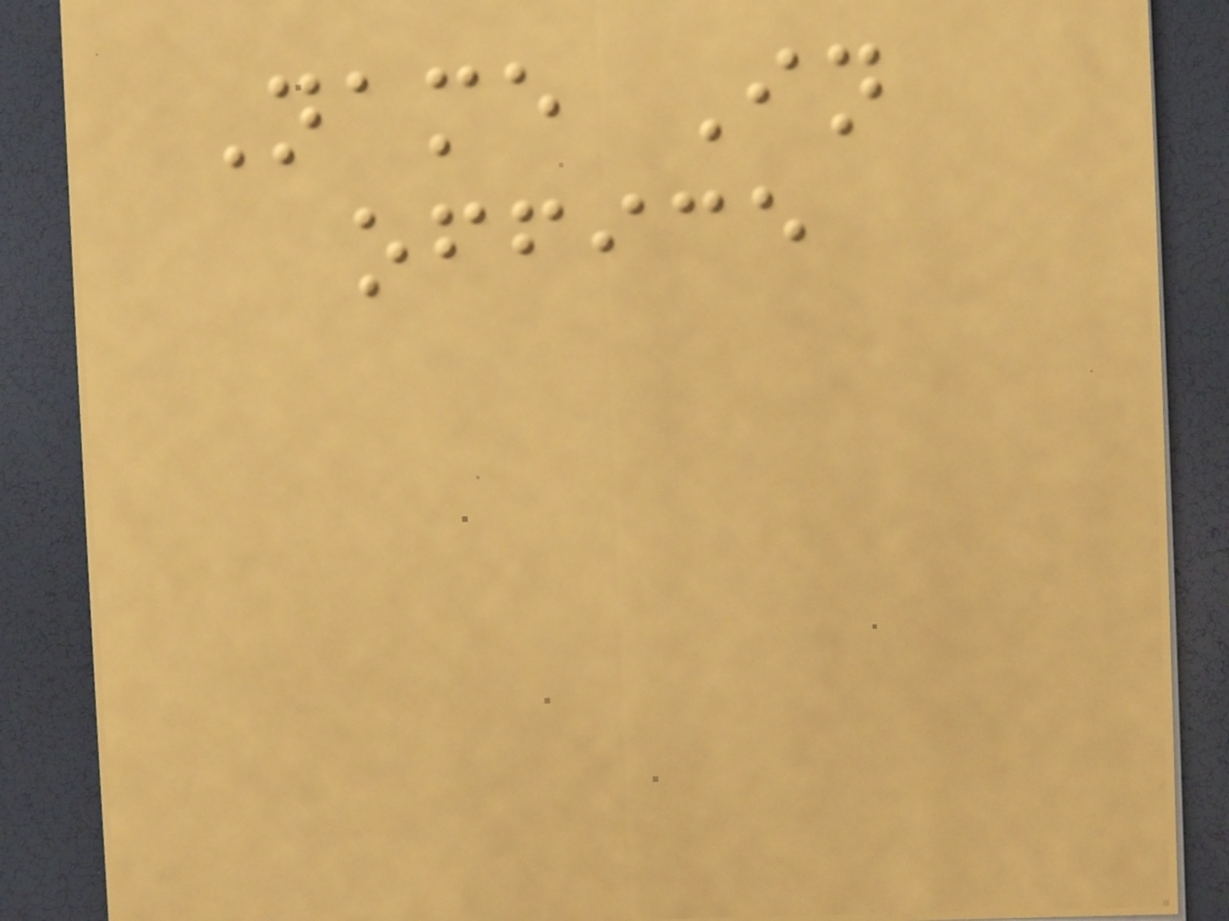Name In
office
